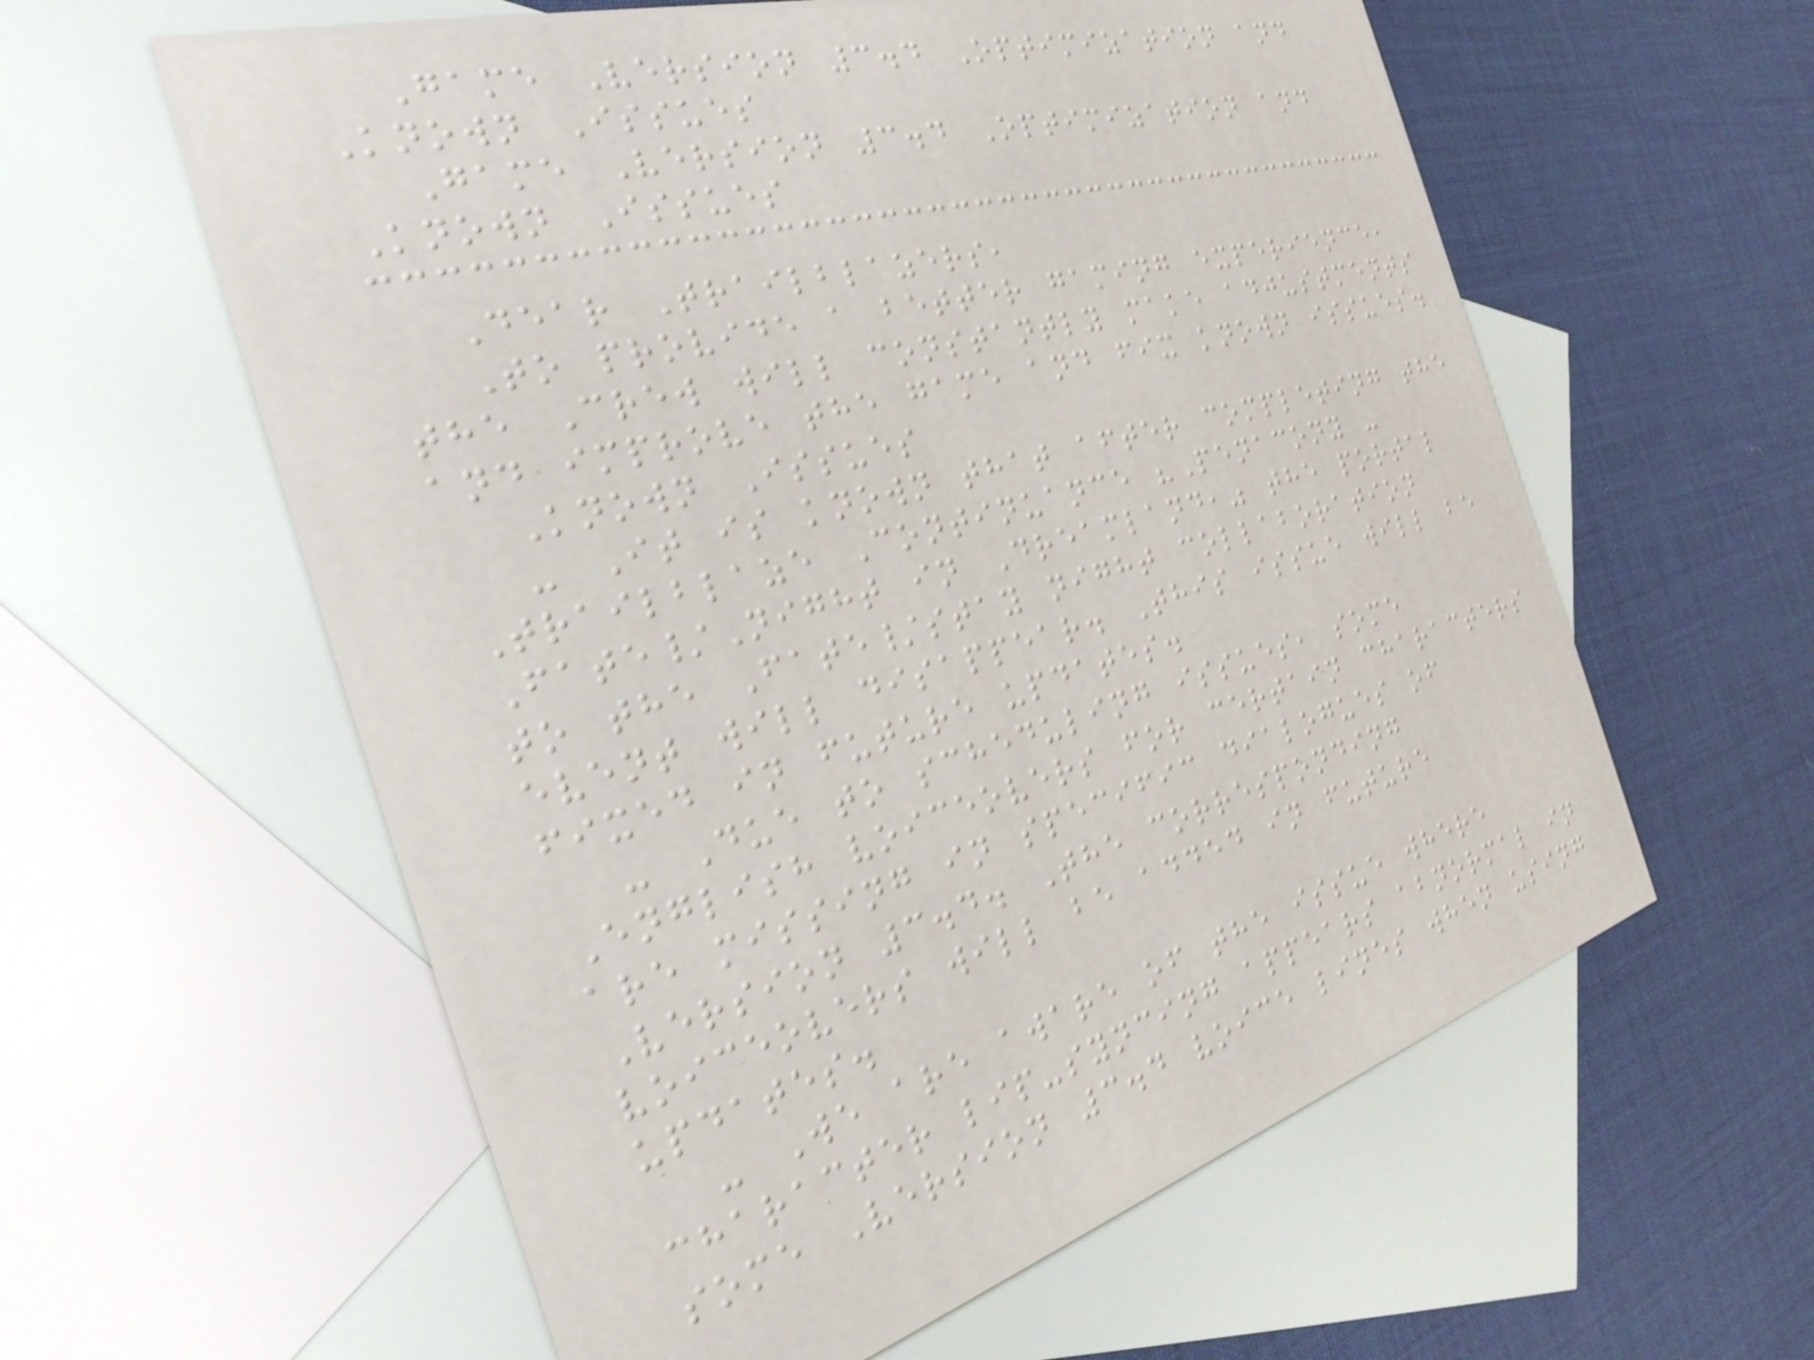Game Version 3.4 Optimization and
Known Issues
Game Version 3.4 Optimization and
Known Issues
Dear Trailblazers,
To provide a better gaming experience,
the Crew will constantly make adjustments
and improve the game and fix known issues.
Known Issues
- It is known that after completing the
Trailblaze Continuance "Penacony -
Fate/Night in Dreamland," the portal
to the Fate/stay night collaboration
event will disappear. This issue will be
fixed in future updates.
- Due to scheduling issues, some
English voiceovers for certain characters
are missing in specific dialogues of
Version 3.4. The corresponding
voiceovers will be added in future
updates.
- We are aware of the issue where
character lip-syncing appears abnormal in
some Version 3.4 voice lines when using
